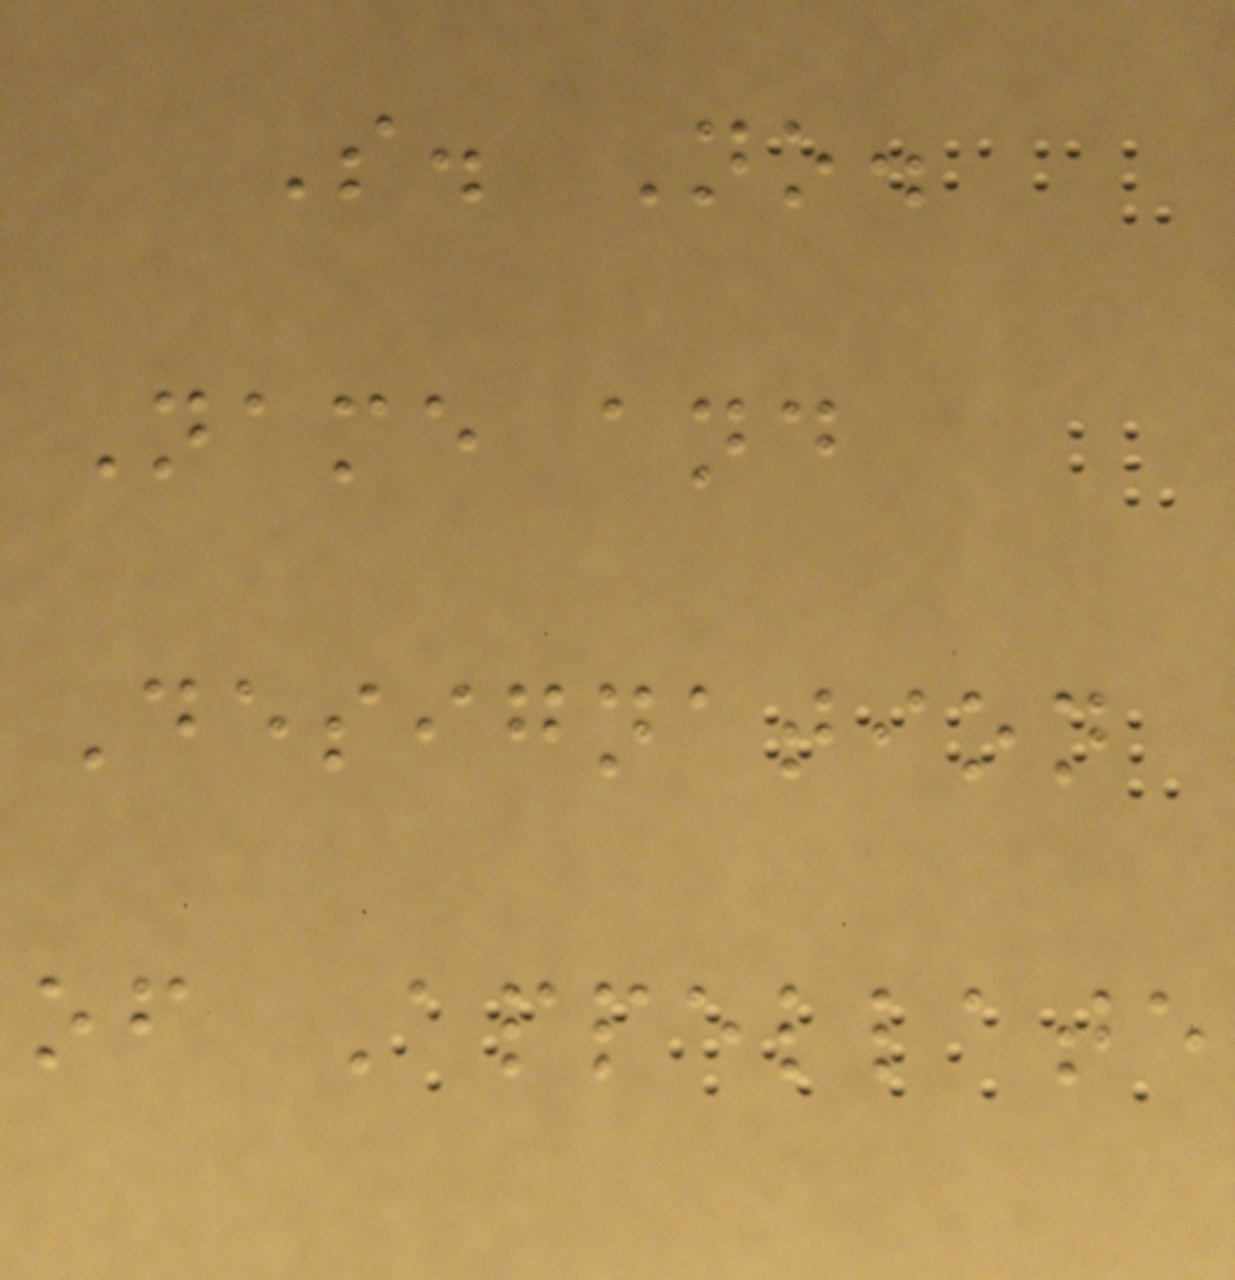S. No.
Name and
Designation
of Appellate
